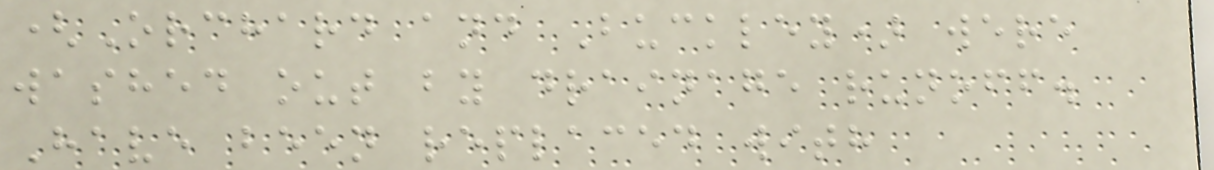(Orchard and Buckley) were
washed out by drainage runoff.
Have been replaced with
